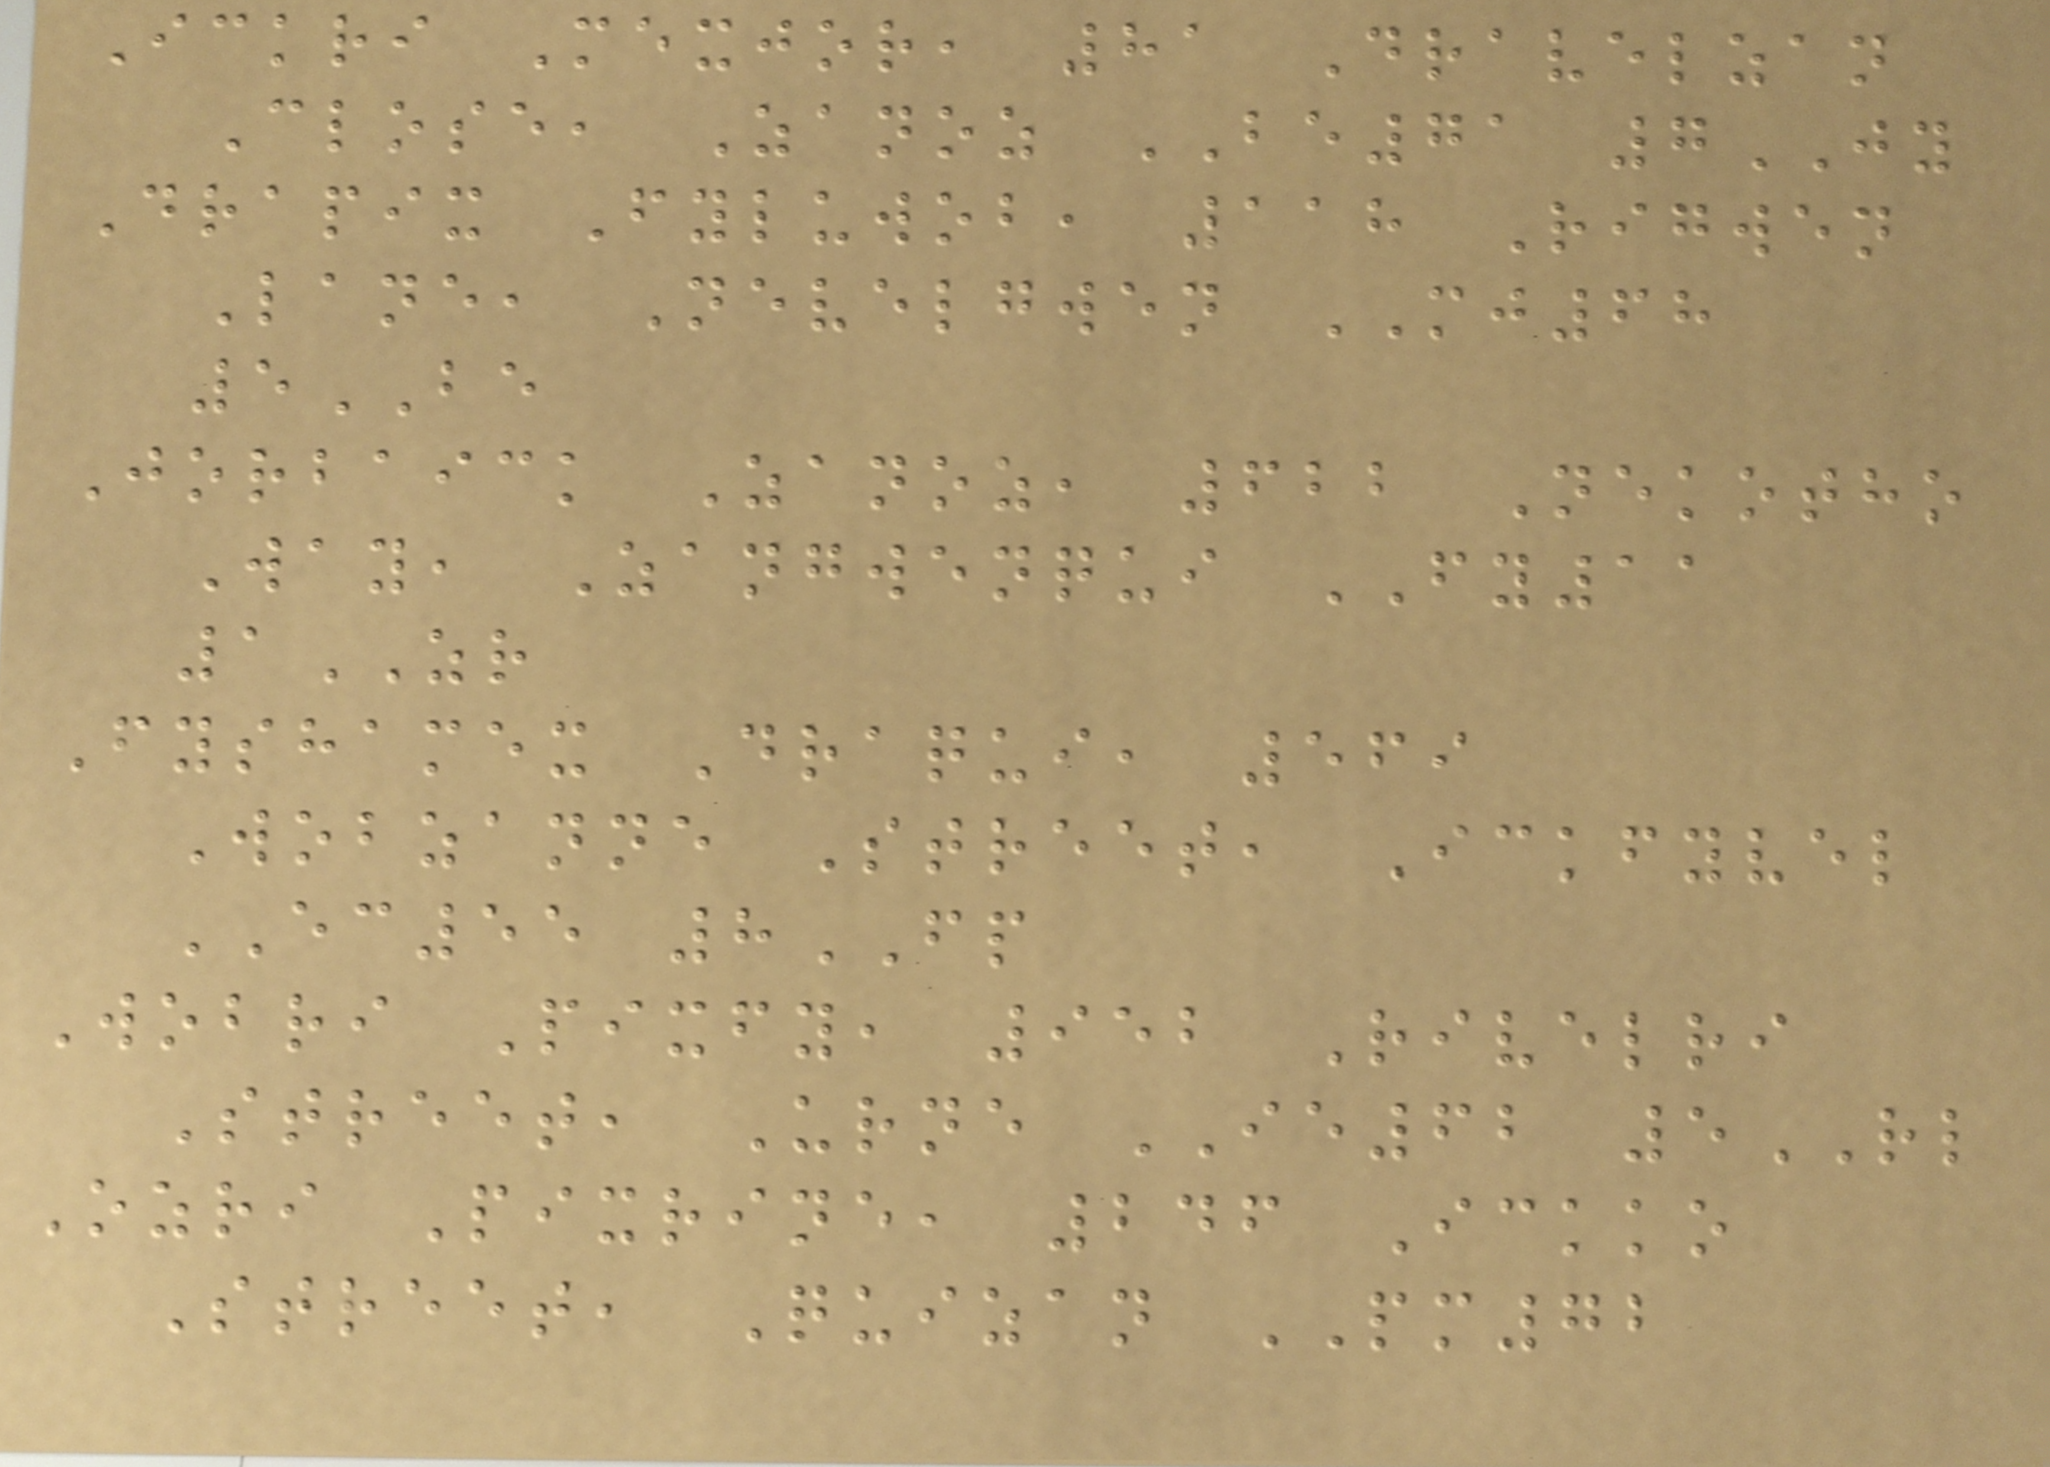Ickri Mexjor, 81 Dravelzan
Close, Zanoz BE71 7JY
Drapix Fyluwob, 118 Rigwen
Lane, Nevelgwen MJ68
5BE
Jorbaick Zanoz, 622 Nekotho
Way, Zangwenqui FY11
1ZR
Fyshamex Draqui, 569
Wobzanne Street, Ickfyvel
EC55 8FP
Wobri Pixfy, 952 Rivelri
Street, Urne IE62 5RL
Ozri Pixrine, 246 Ickko
Street, Quizan PM72
